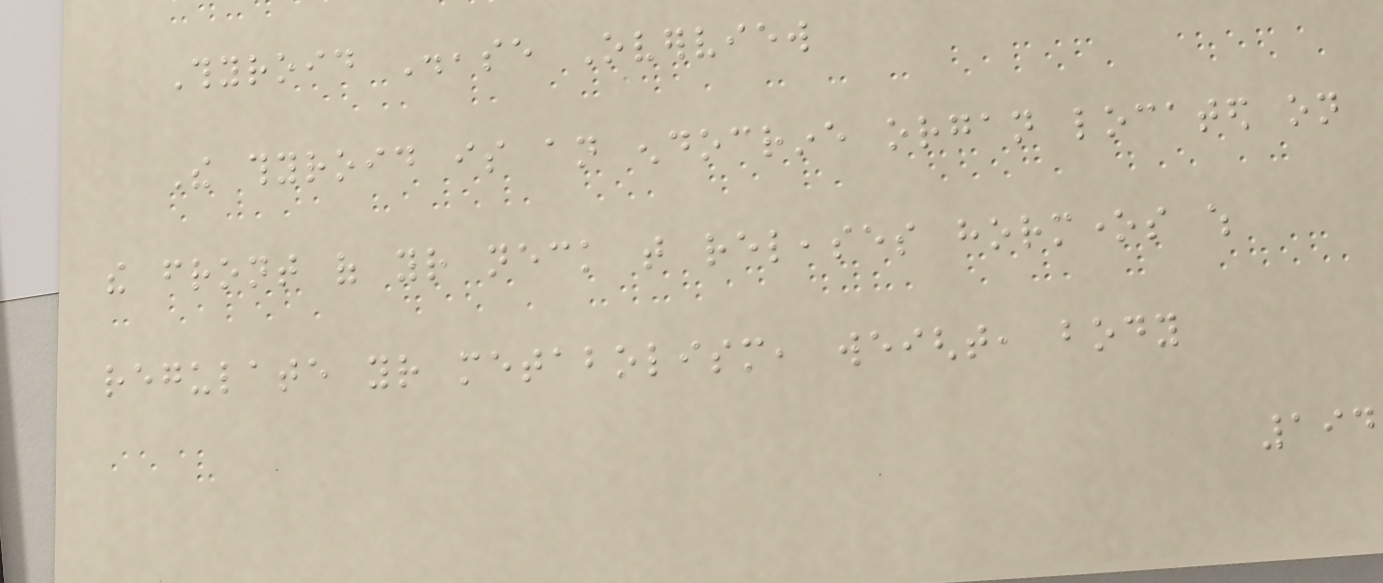Thyroid Disease Overview
The thyroid is an endocrine organ located on
the front of your neck that releases hormones which
regulate your metabolism, weight, body
194
